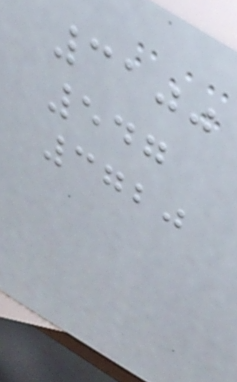3100
547
3720
